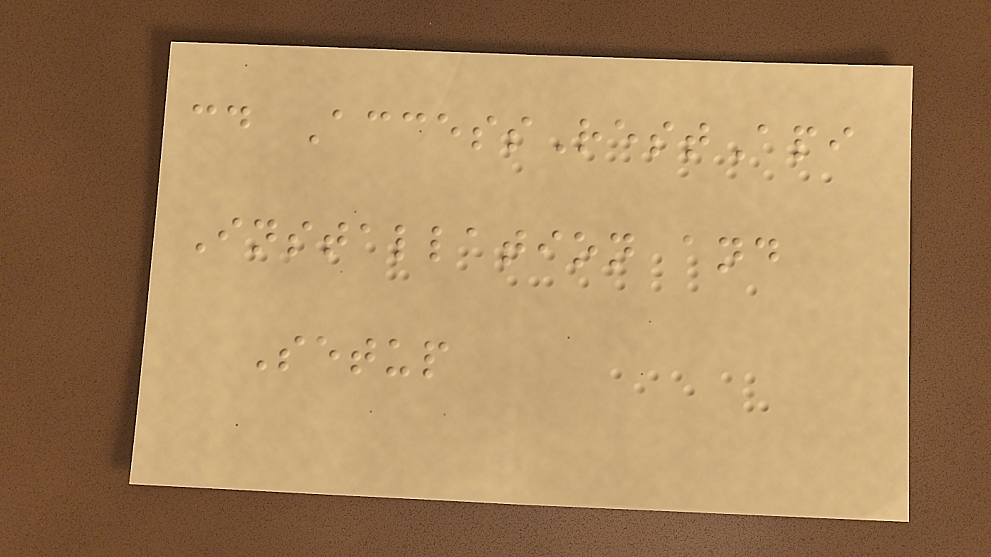cd AccessRestApi
Installation and
Setup
